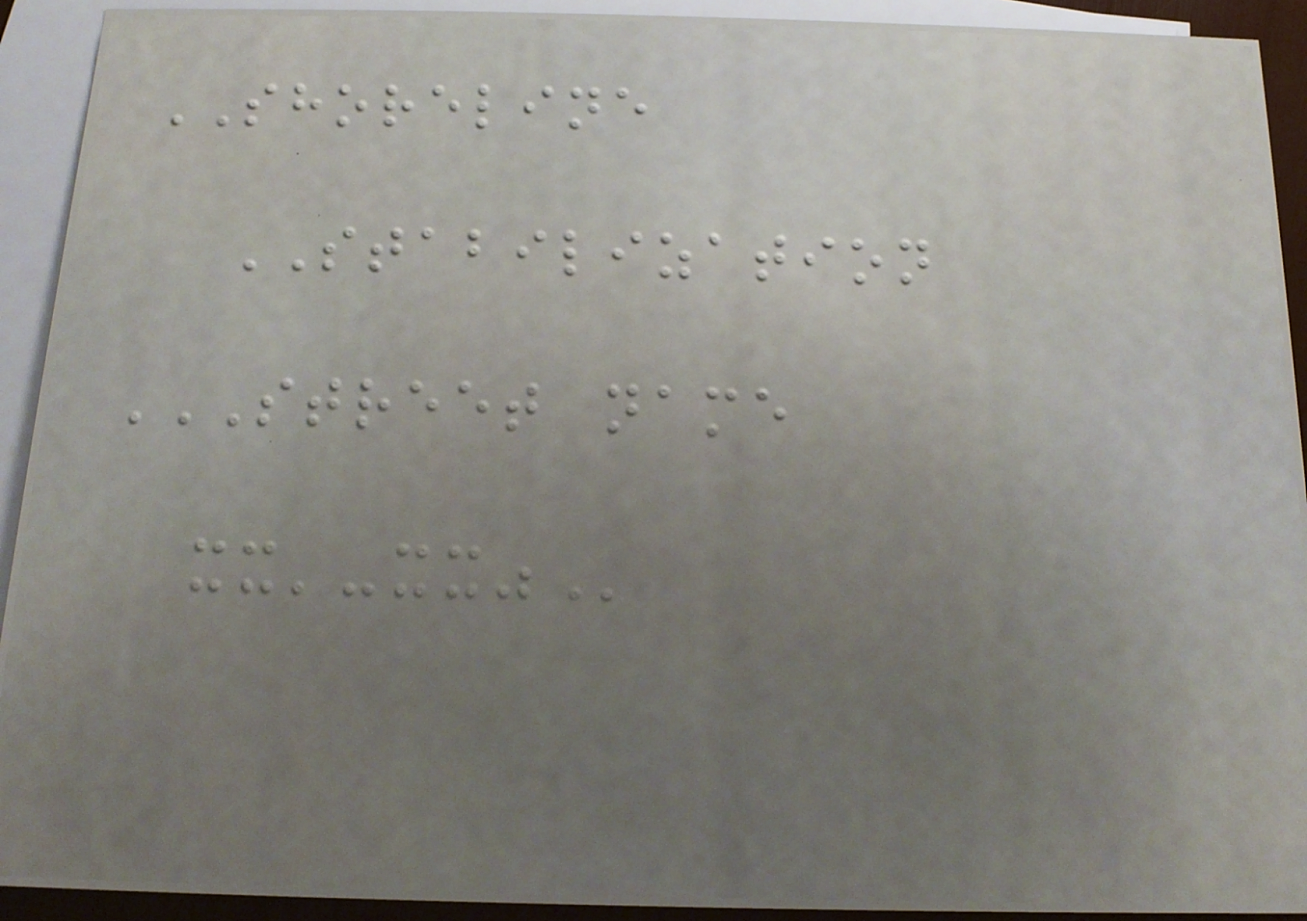SHORELINE
STABILIZATION
STREET NAME
XX'-XX"
